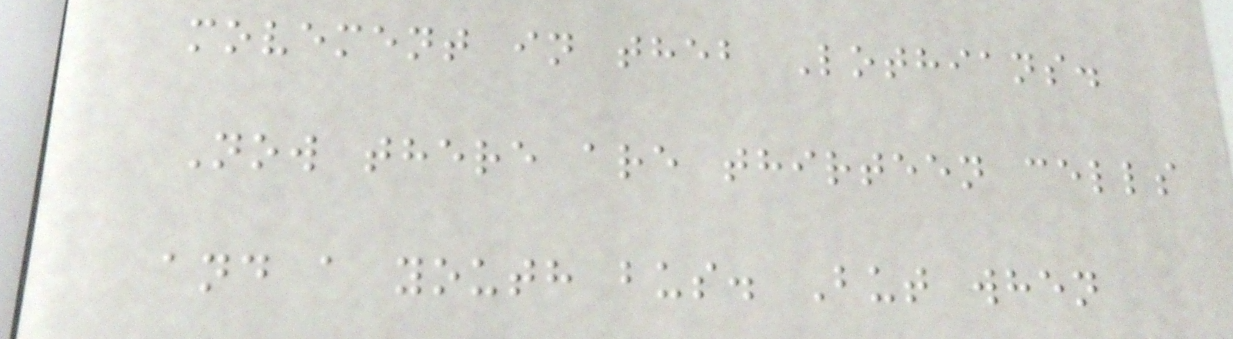movement in theb Lothians.
Now there are thirteen cells
and a youth bus. But when
